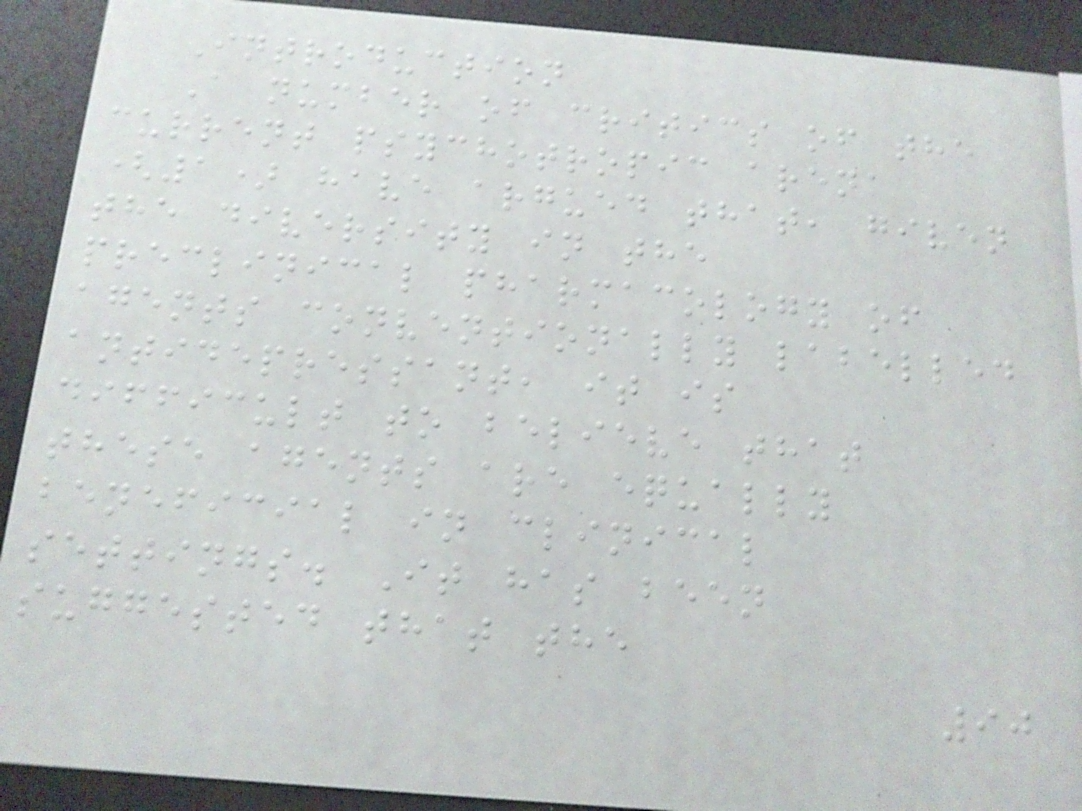Introduction
A number of critics of the
current psychotropic arena
(1) have argued that, given
the diversity in the
preclinical pharmacology of
agents conventionally labelled
antidepressant, it is
difficult to believe that
these agents are equally
beneficial in clinical
settings. It has been
suggested that the
90
